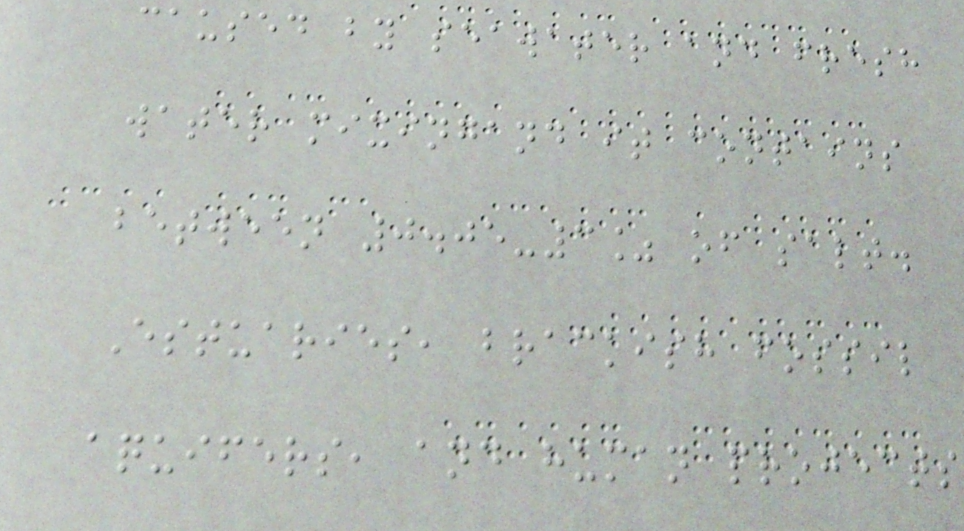caused by seawater and fresh
water mixingand it contains
between 0.05-3% of salt.
Estuaries, brackish fossil
aquifers, and human projects
